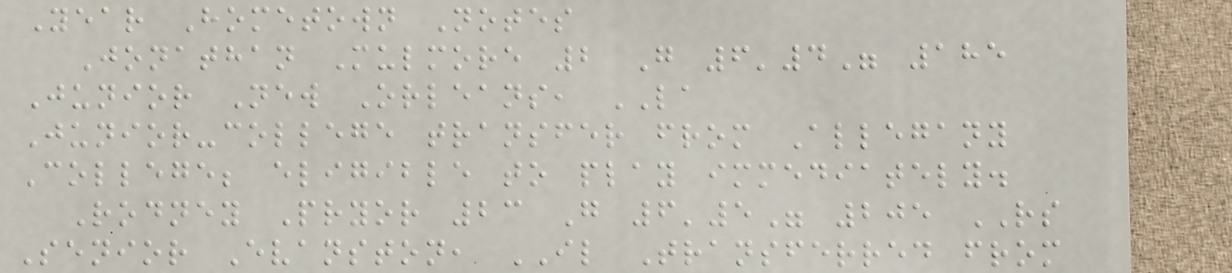Year Hometown Notes
Jonathan Mulmore 2 G 6'4" 185
Junior New Orleans, LA
Junior-college transfer from Allegany
College; eligible to play immediately.
Rodney Pryor 23 G 6'5" 205 RS
Senior Evanston, IL Transferred from
